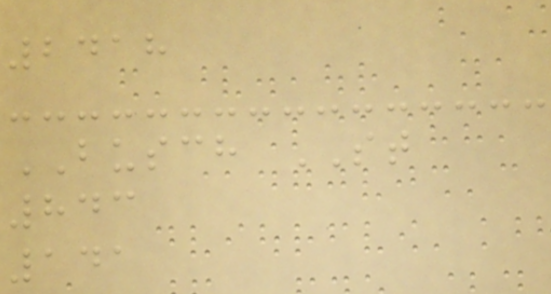2418
BUSCH ST
843
141
